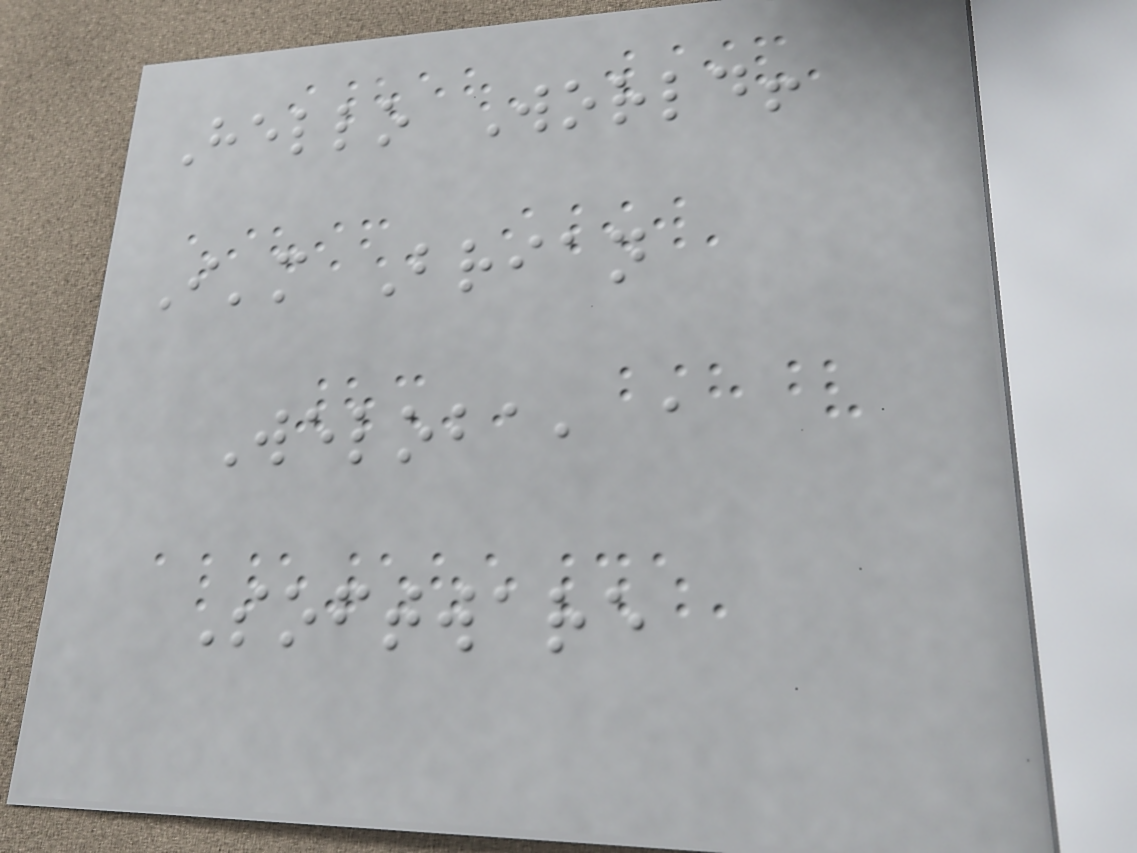Hello World!
I'm Brian
Weloba, a
Software
